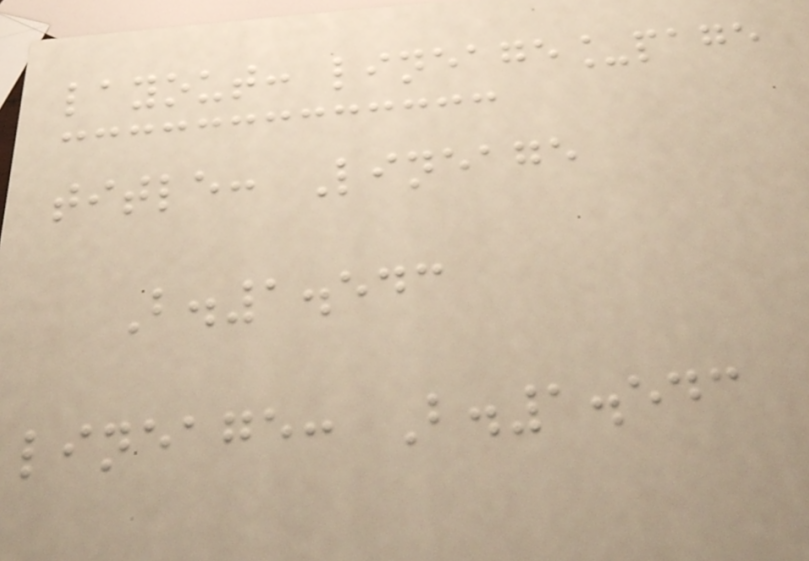layout: lineage_page
title: Lineage
B.1.543
lineage: B.1.543
